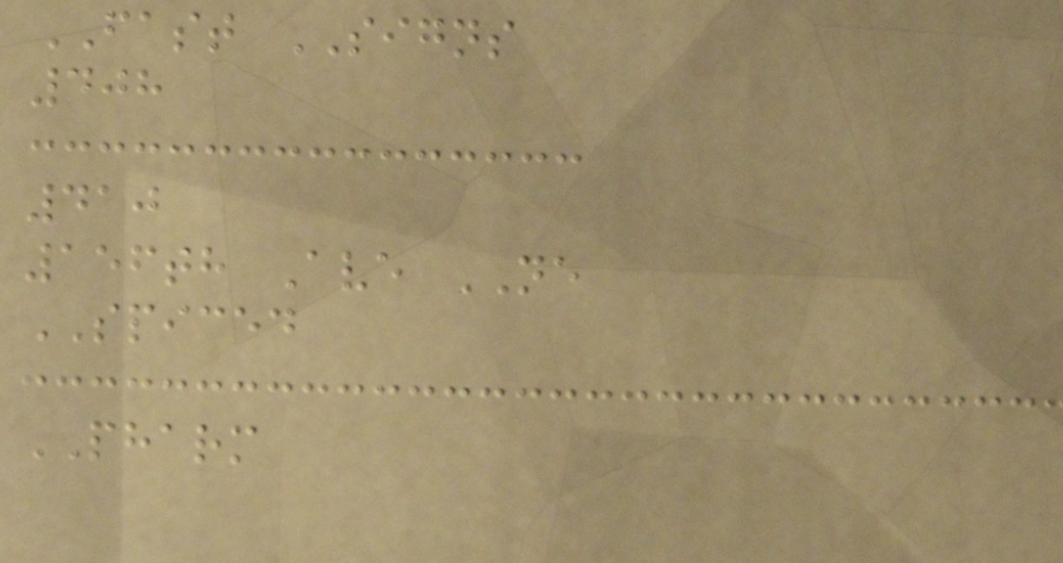FAST SIGNS
408
410
156th Ave NE
SPICED
PHARM
